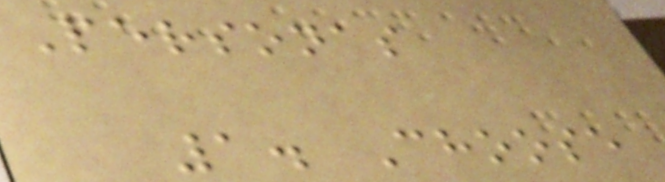Personas
1. Choose
